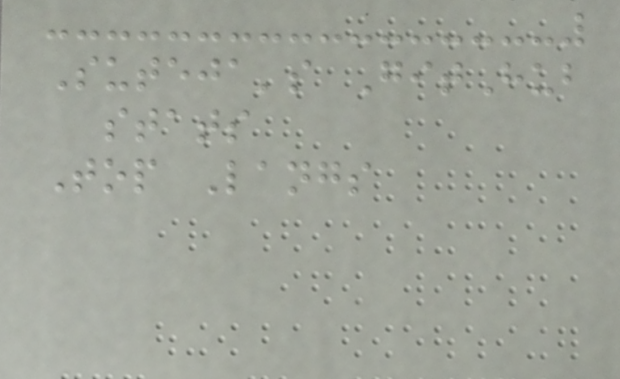Suteja's GitHub
stats
Top Langs
